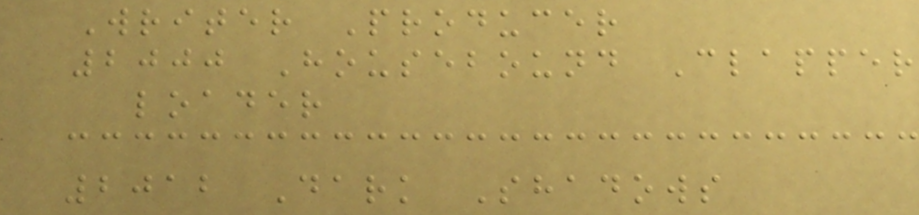Writer Producer
2000 Housebound Clapper
loader
2012 Dark Shadows
